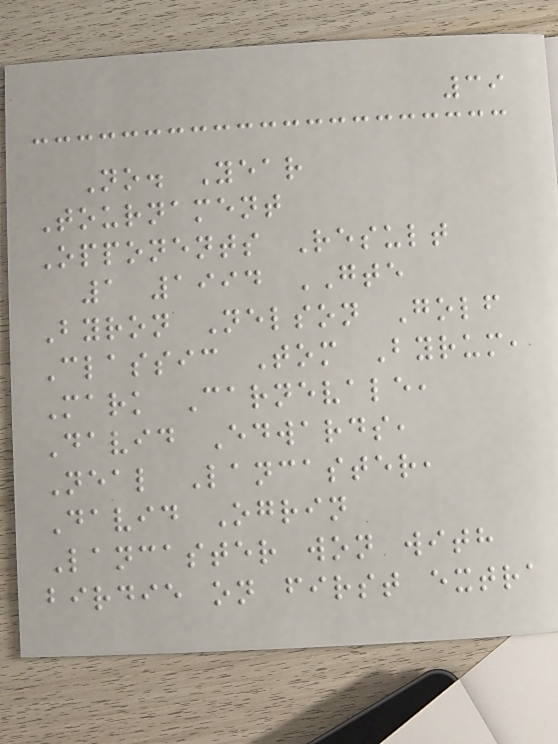39
No. Year
Tournament
Opponents Result
1 1994 GTE
Byron Nelson Golf
Classic Tom Byrum,
Mark Carnevale,
David Edwards,
Neal Lancaster,
David Ogrin
Lancaster won with
birdie on first extra
